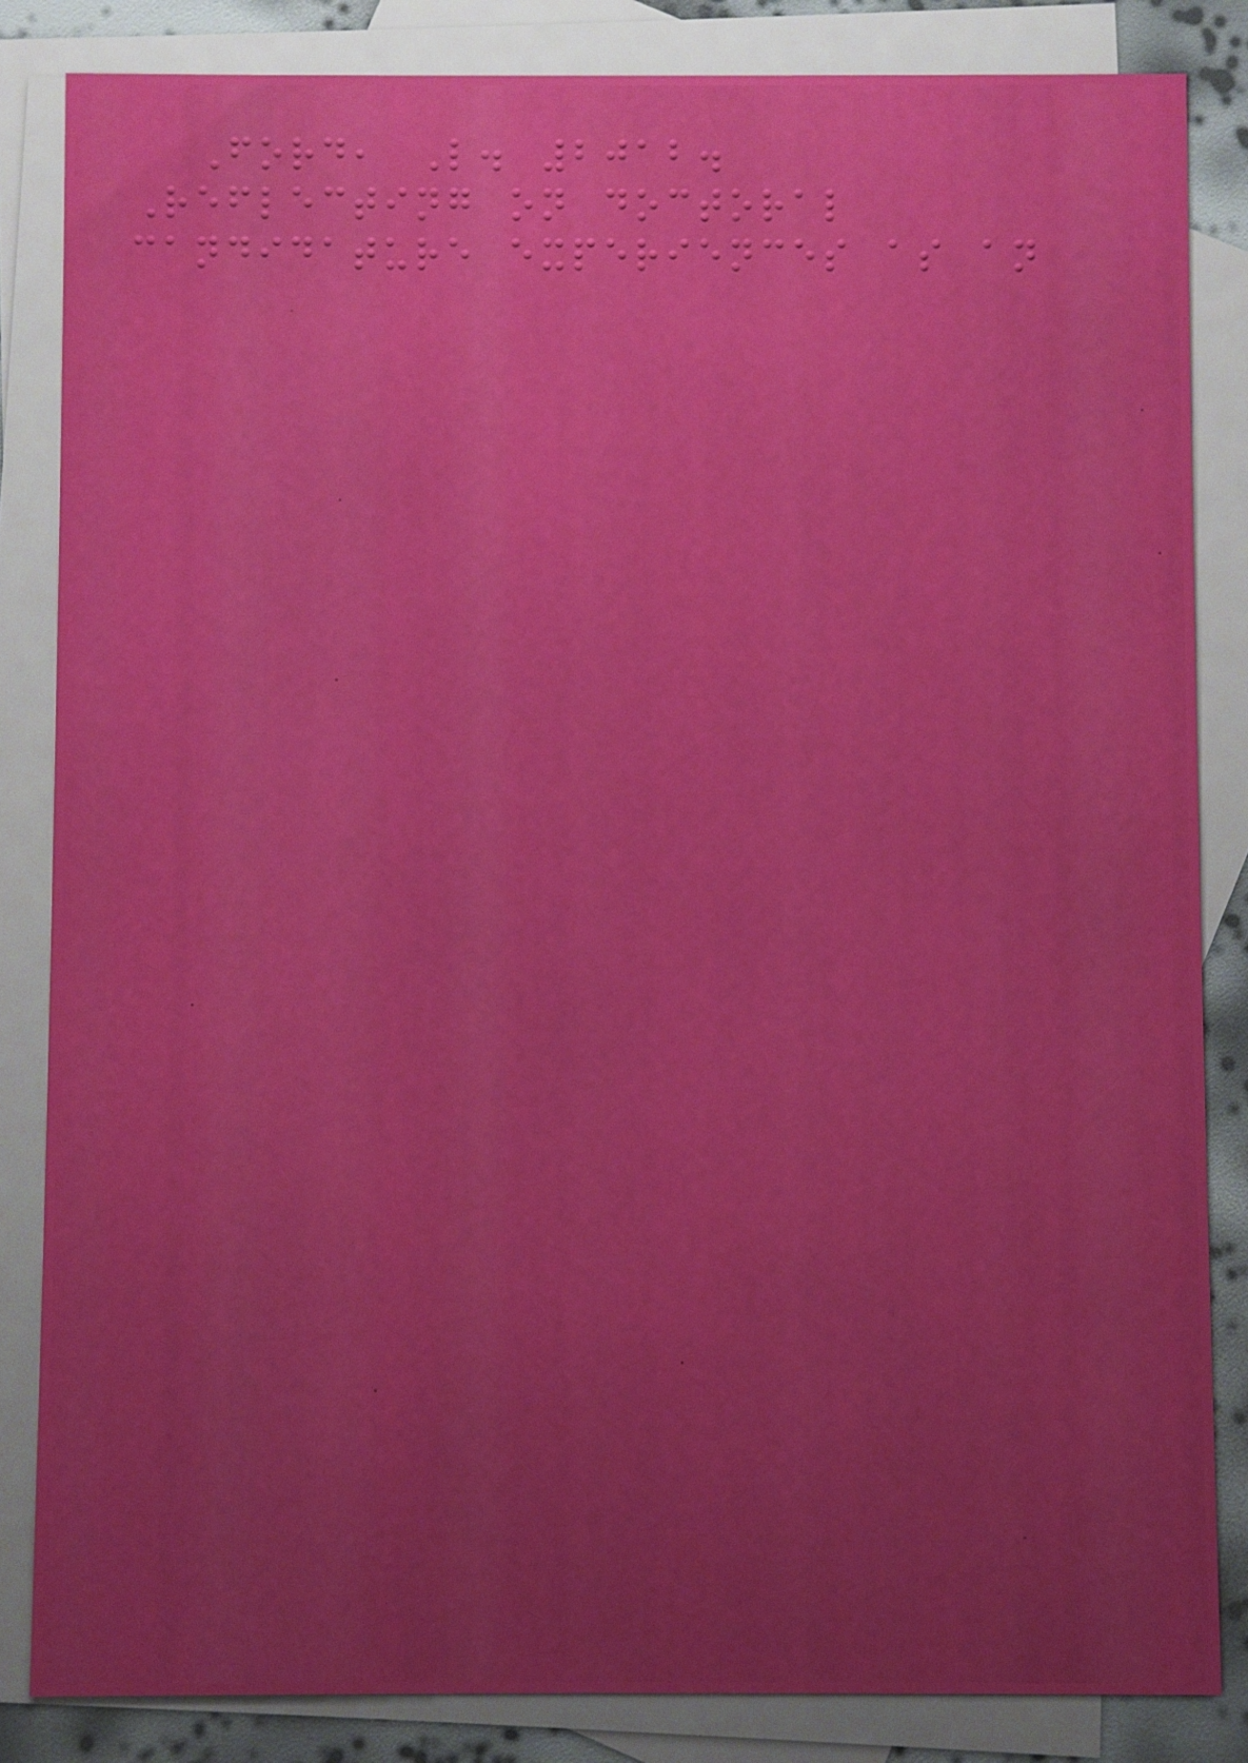Ford, L. 2012.
Reflecting on doctoral
candidature experiences as an
